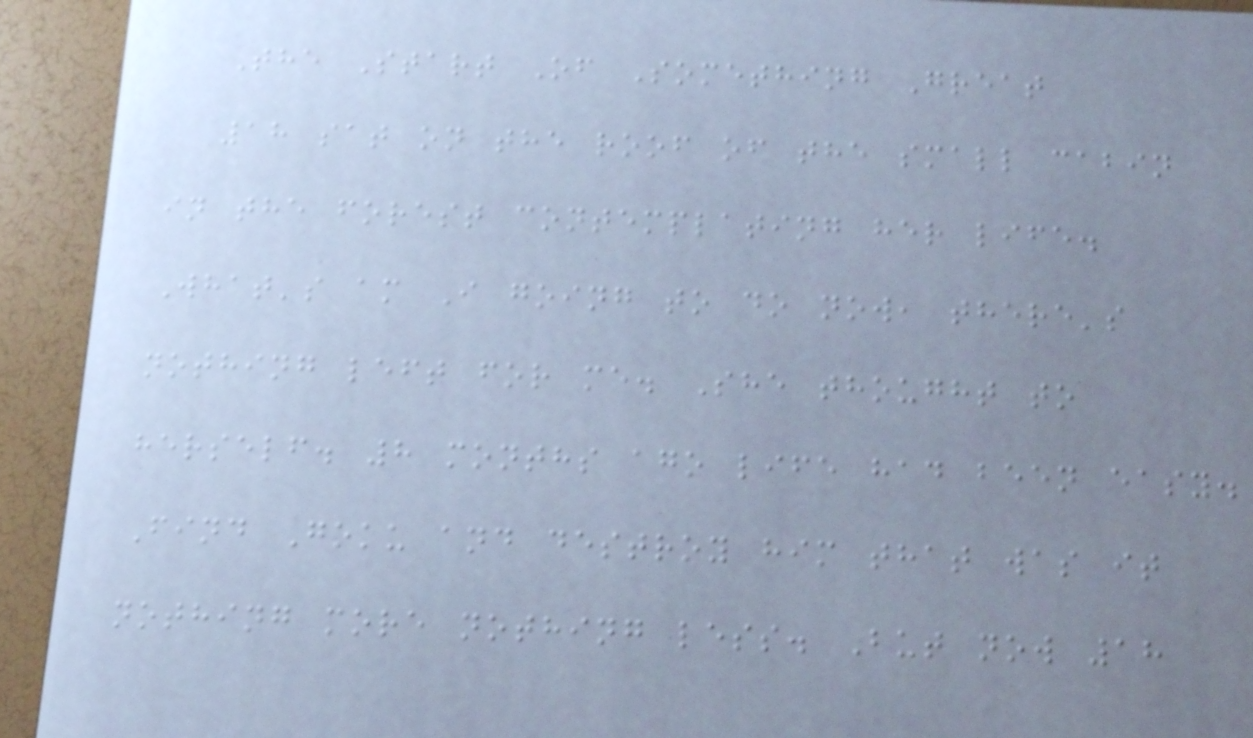The Start Of Something Great
18 sat on the roof of the small cabin
in the forest contemplating her life.
What's am I going to do now, there's
nothing left for me. She thought to
herself. 8 months ago life had been easy.
Find Goku and destroy him that was it
nothing more nothing less. But now 18
